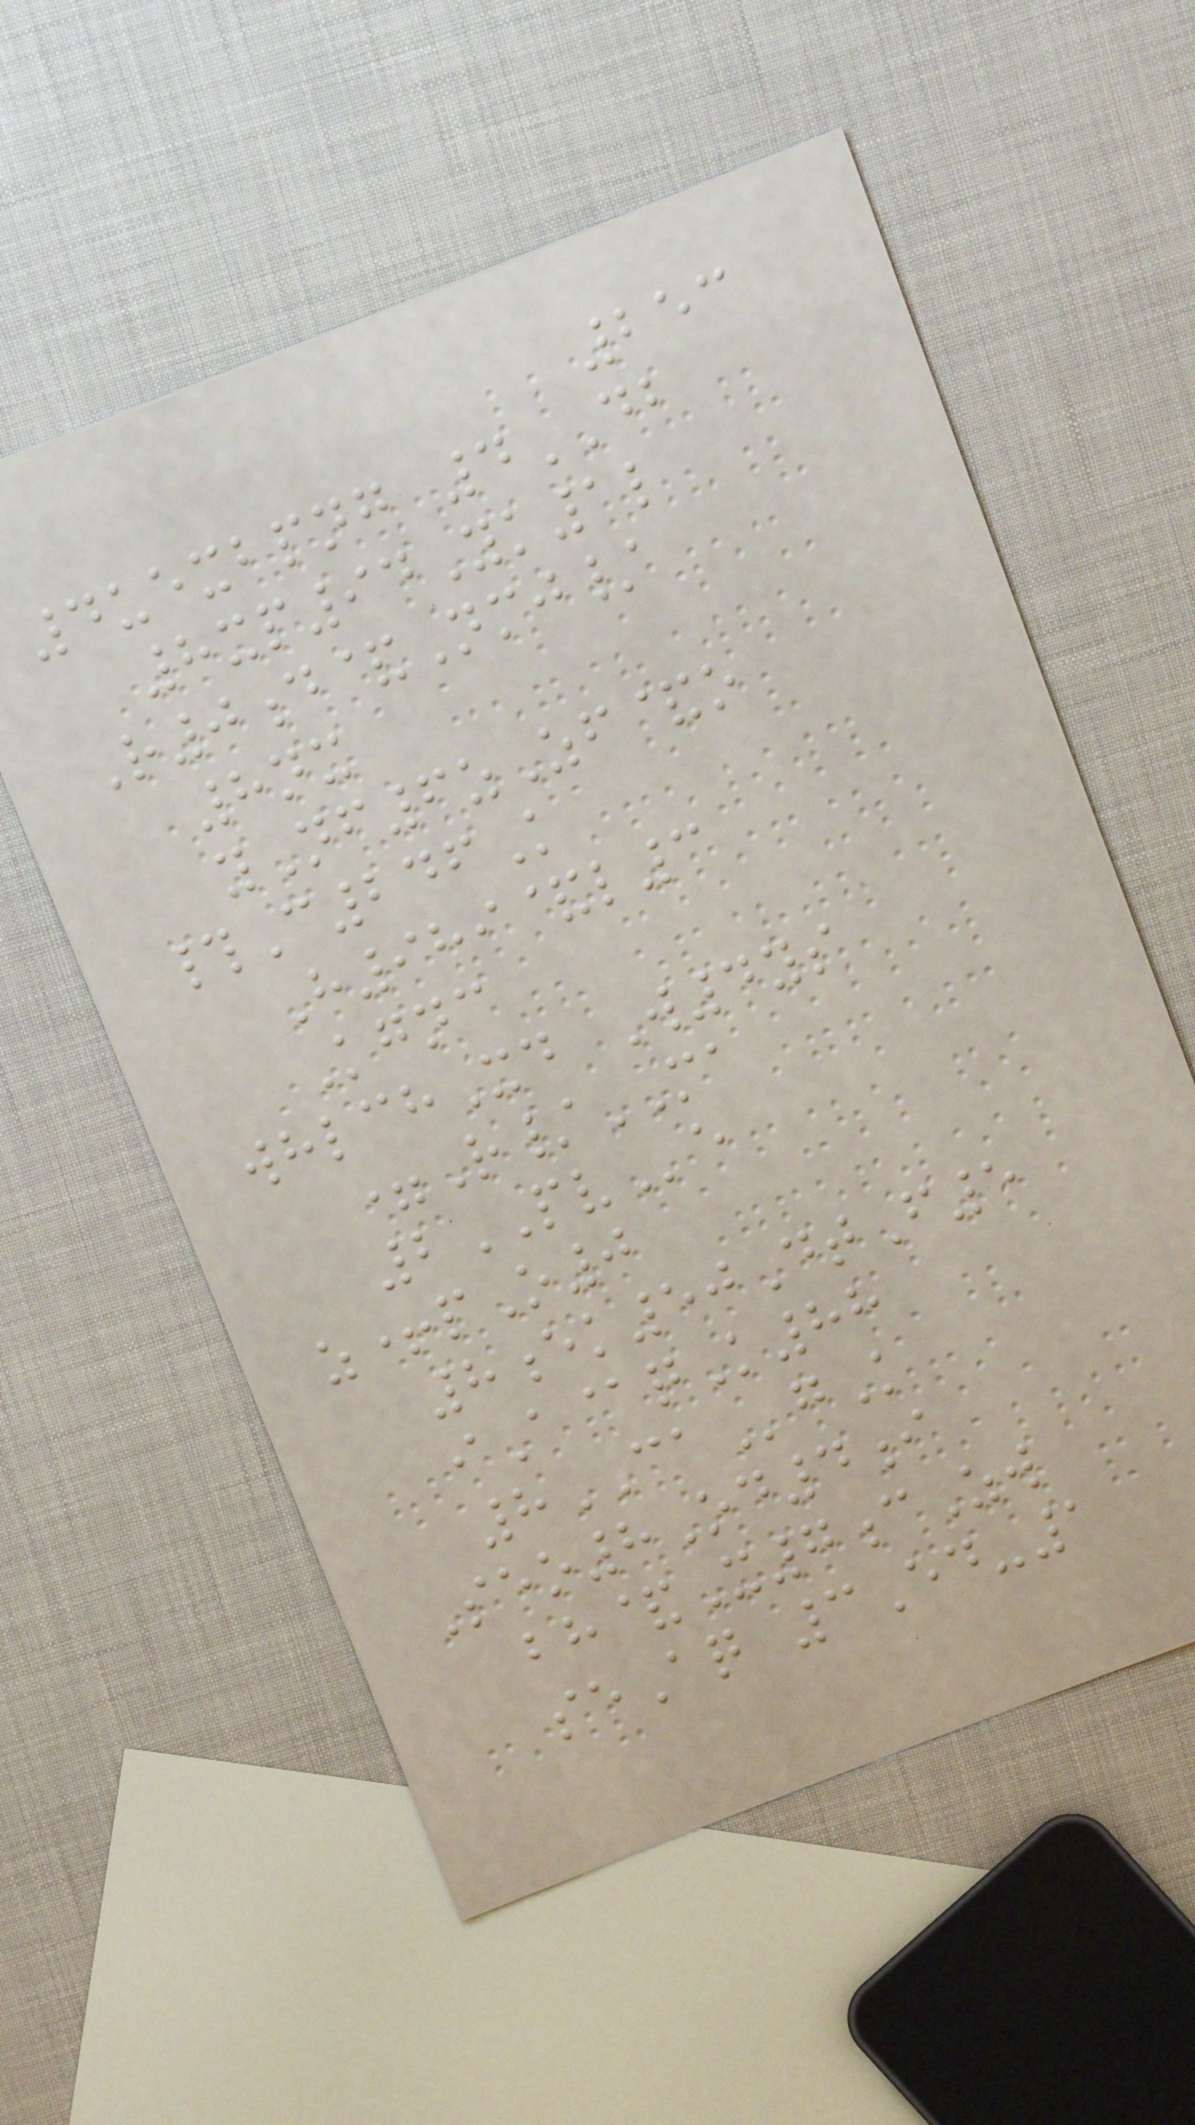253
4uexbpng 4DB
8xp94Yk1l
R0d&Nmj/
8nx
yNf6zZf&o
#C246K
H989&l3
Kgnc
whlchXd W4ys
=R/MA
2PVe
z+pO0
8ek50DtF5
iA@qK88
8CAgK
Seo8Od4i
bh&X7cZw
seAq 3Ed-1
